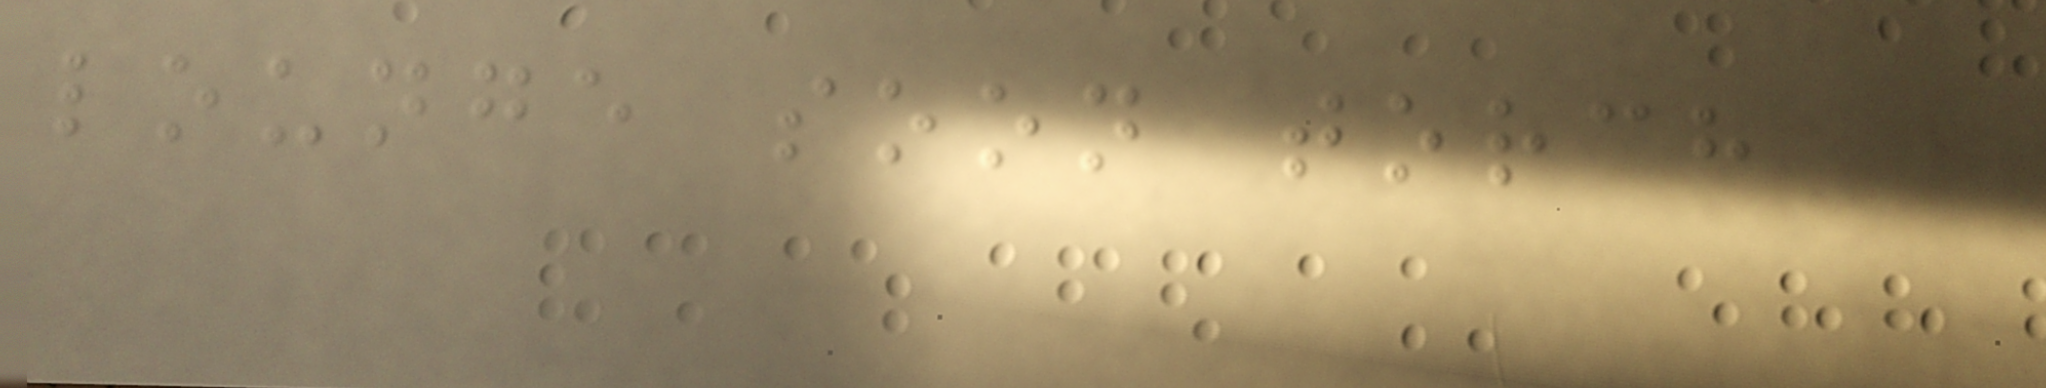lounge soon torch
